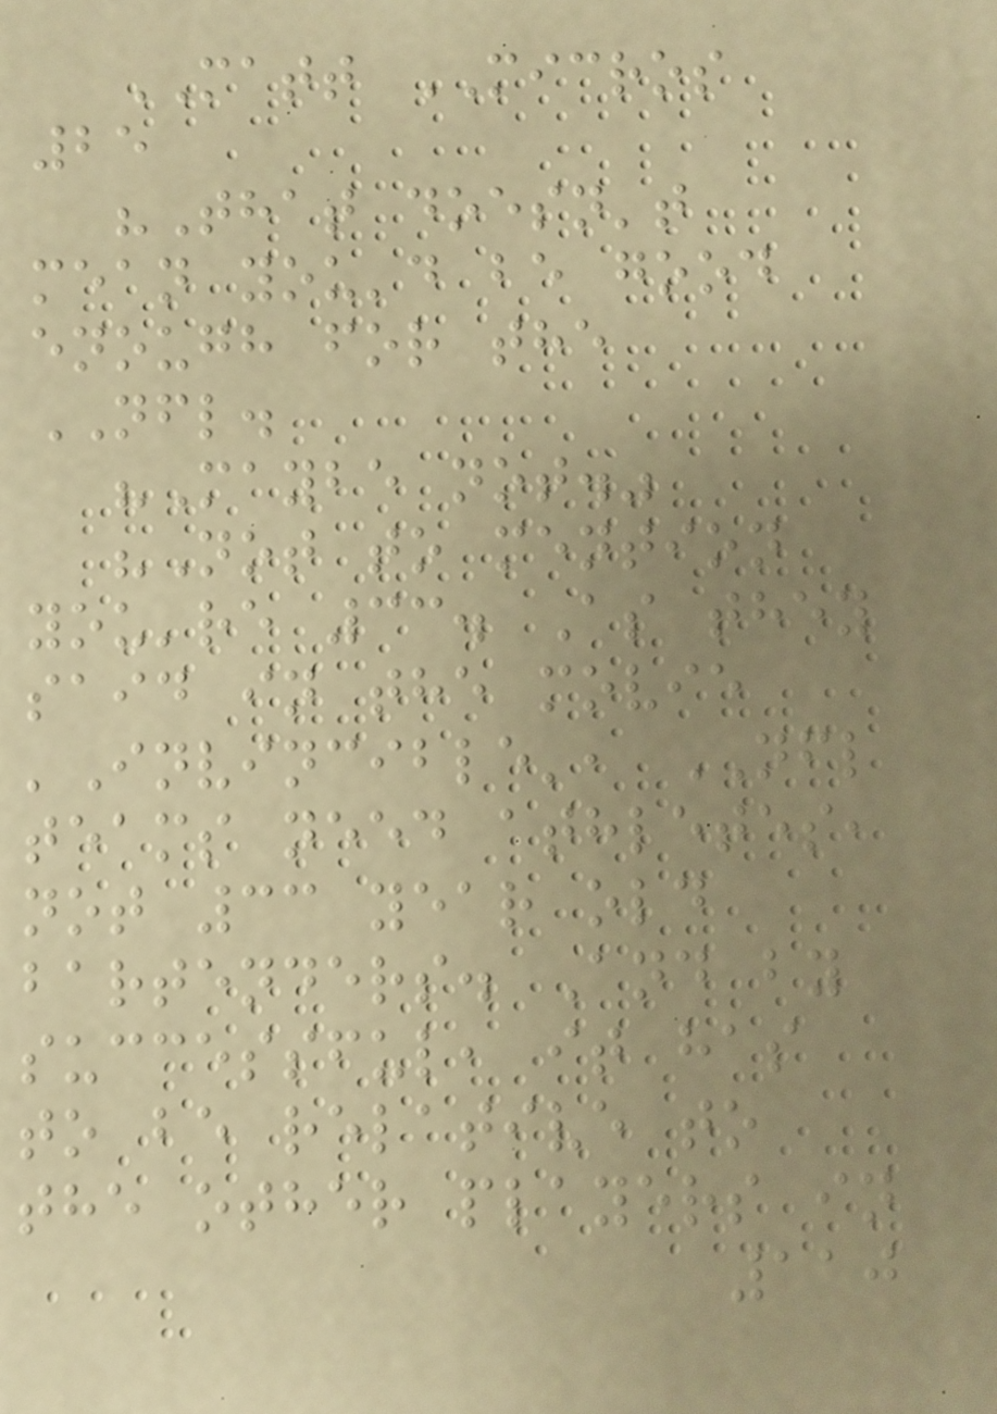MATT MICROS
25
"That doesn't
mean you'd be good
enough for the
NFL.
"Maybe not."
"Not to mention
you're 33. As they
said in the movie
'Invincible', NFL
teams need athletes,
not 33 year old
bartenders. And by
successful, it has
to be relative to
the other players in
110
